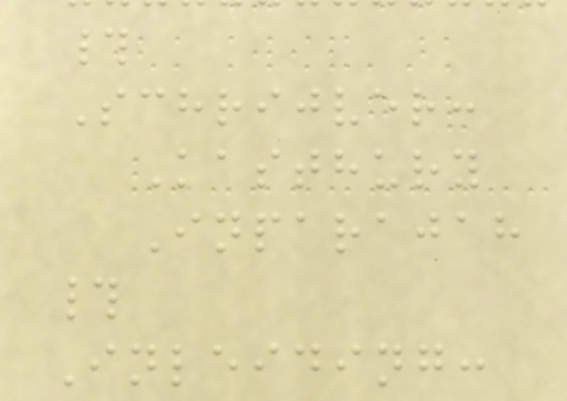#
Schrijver:
Kasthury
Inparajah
#
Inleiding:
